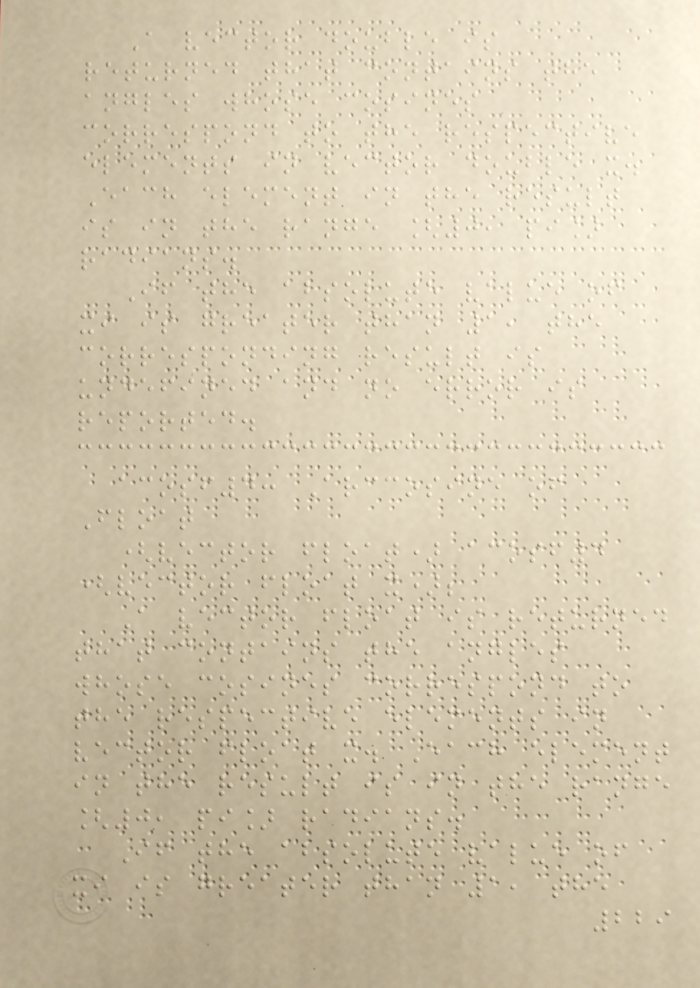A vector double is
returned that contains the
angles whose cosines
correspond to the respective
elements in vector double x.
Each element in the result
is in the range [0, pi]
radians.
If the absolute value of
xi is greater than 1, the
corresponding result is
undefined and no error is
reported.
acosf4: Arccosine of
Float
(vector float) acosf4
(vector float x);
A vector float is returned
that contains the angles
whose cosines correspond to
the respective elements in
vector float x. Each element
in the result is in the range
[0, pi] radians.
If the absolute value of
xi is greater than 1, the
229
